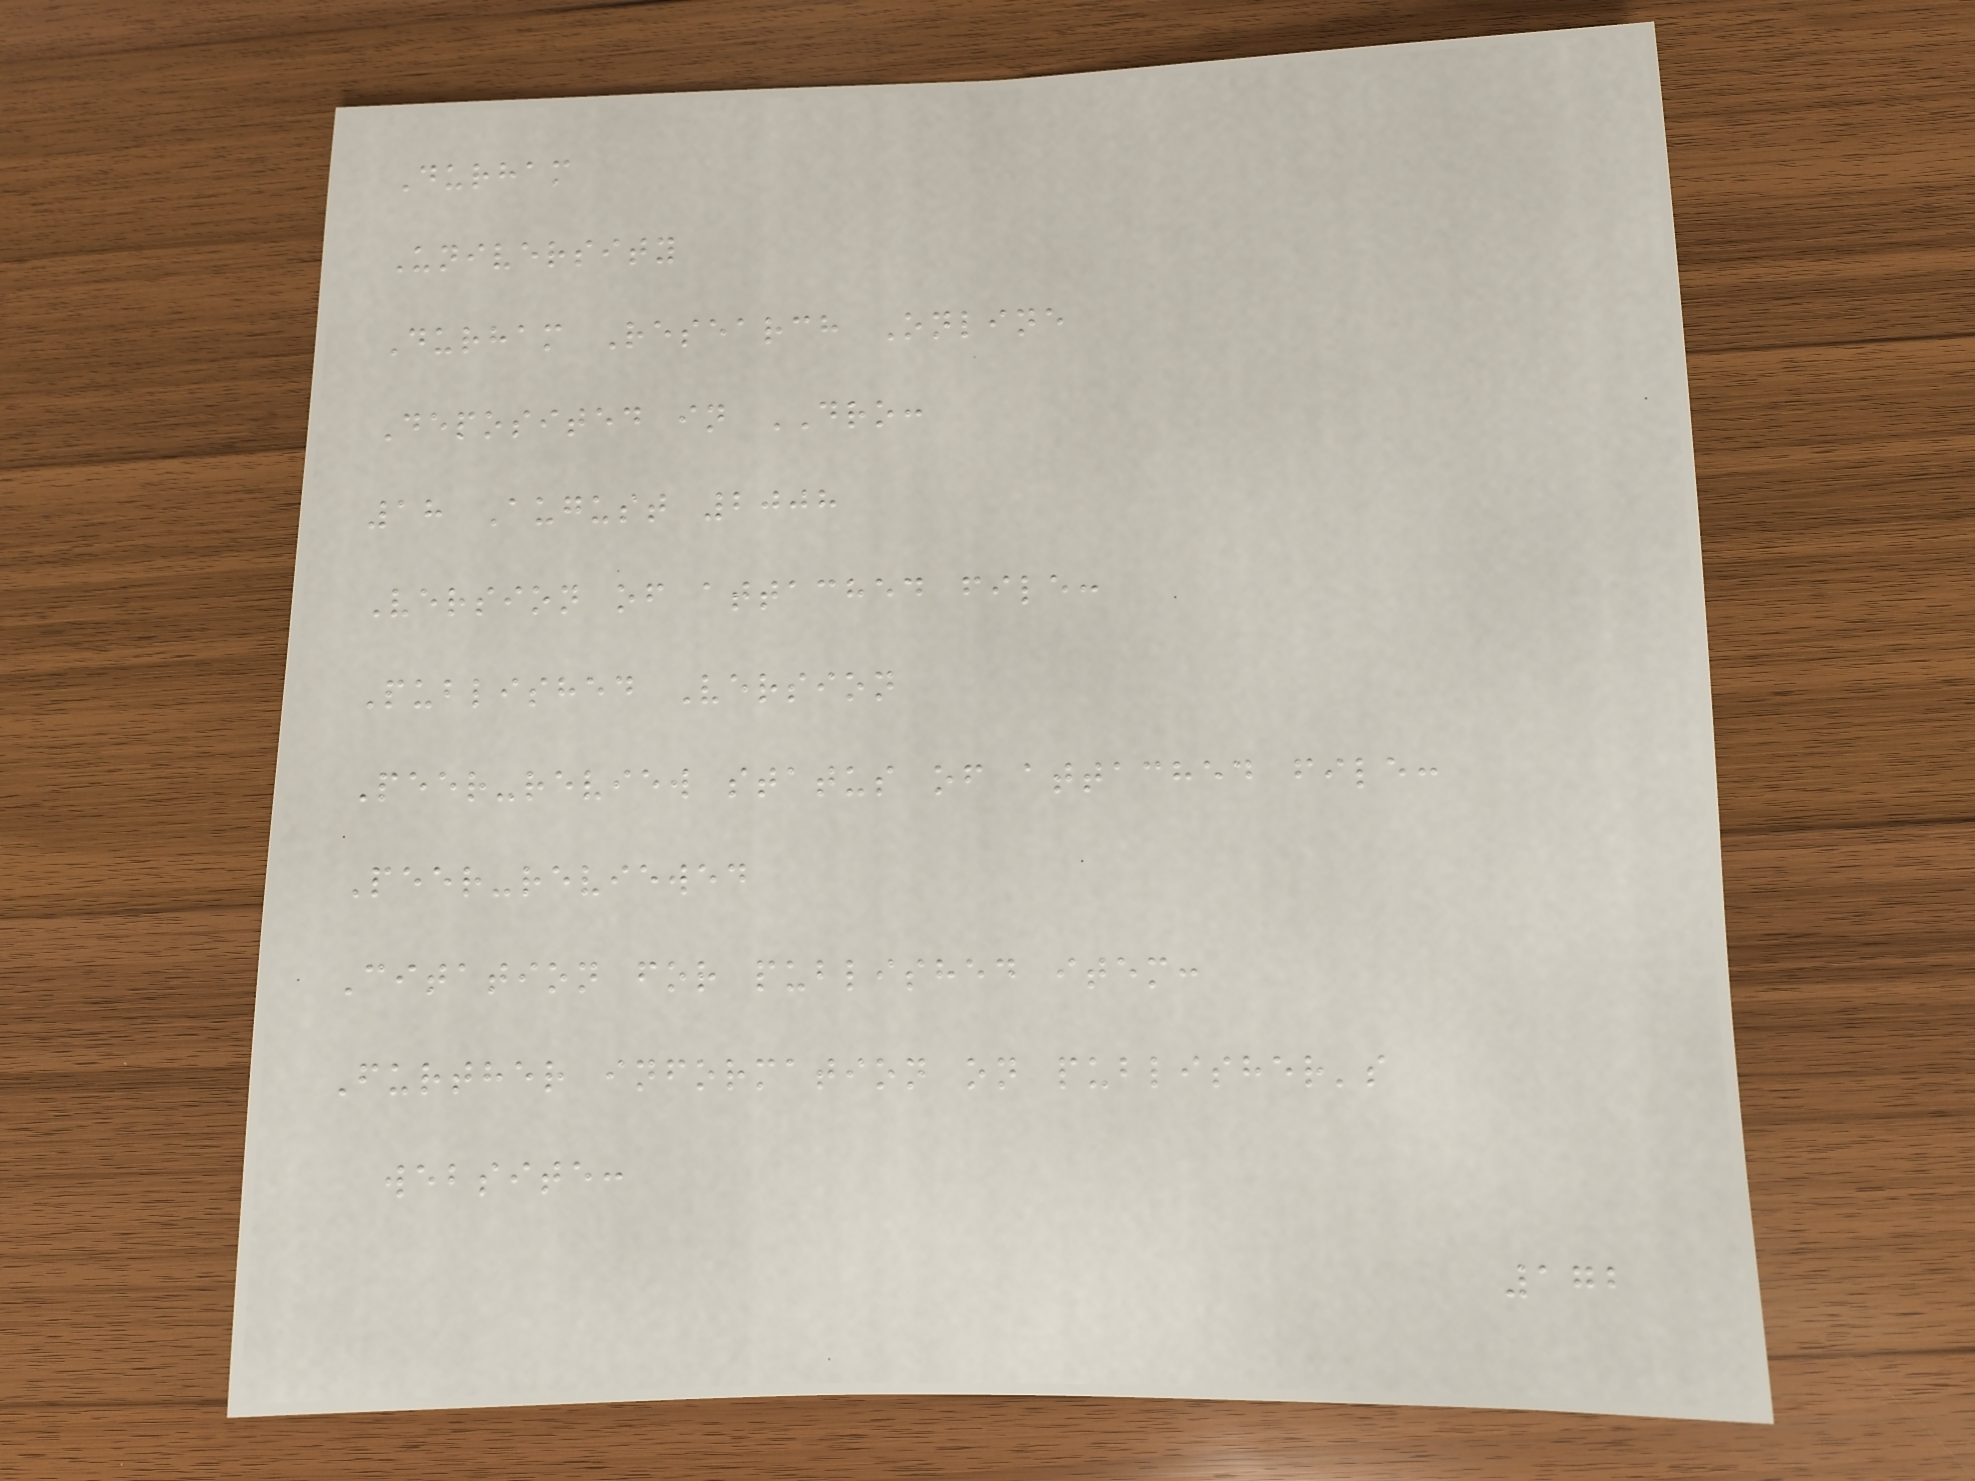Durham
University
Durham Research Online
Deposited in DRO:
18 August 2008
Version of attached file:
Published Version
Peer-review status of attached file:
Peer-reviewed
Citation for published item:
Further information on publisher's
website:
172
